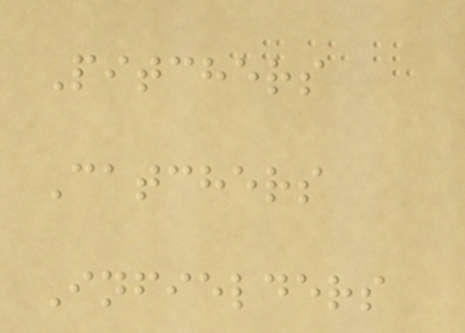Pitchers
Catchers
Infielders
